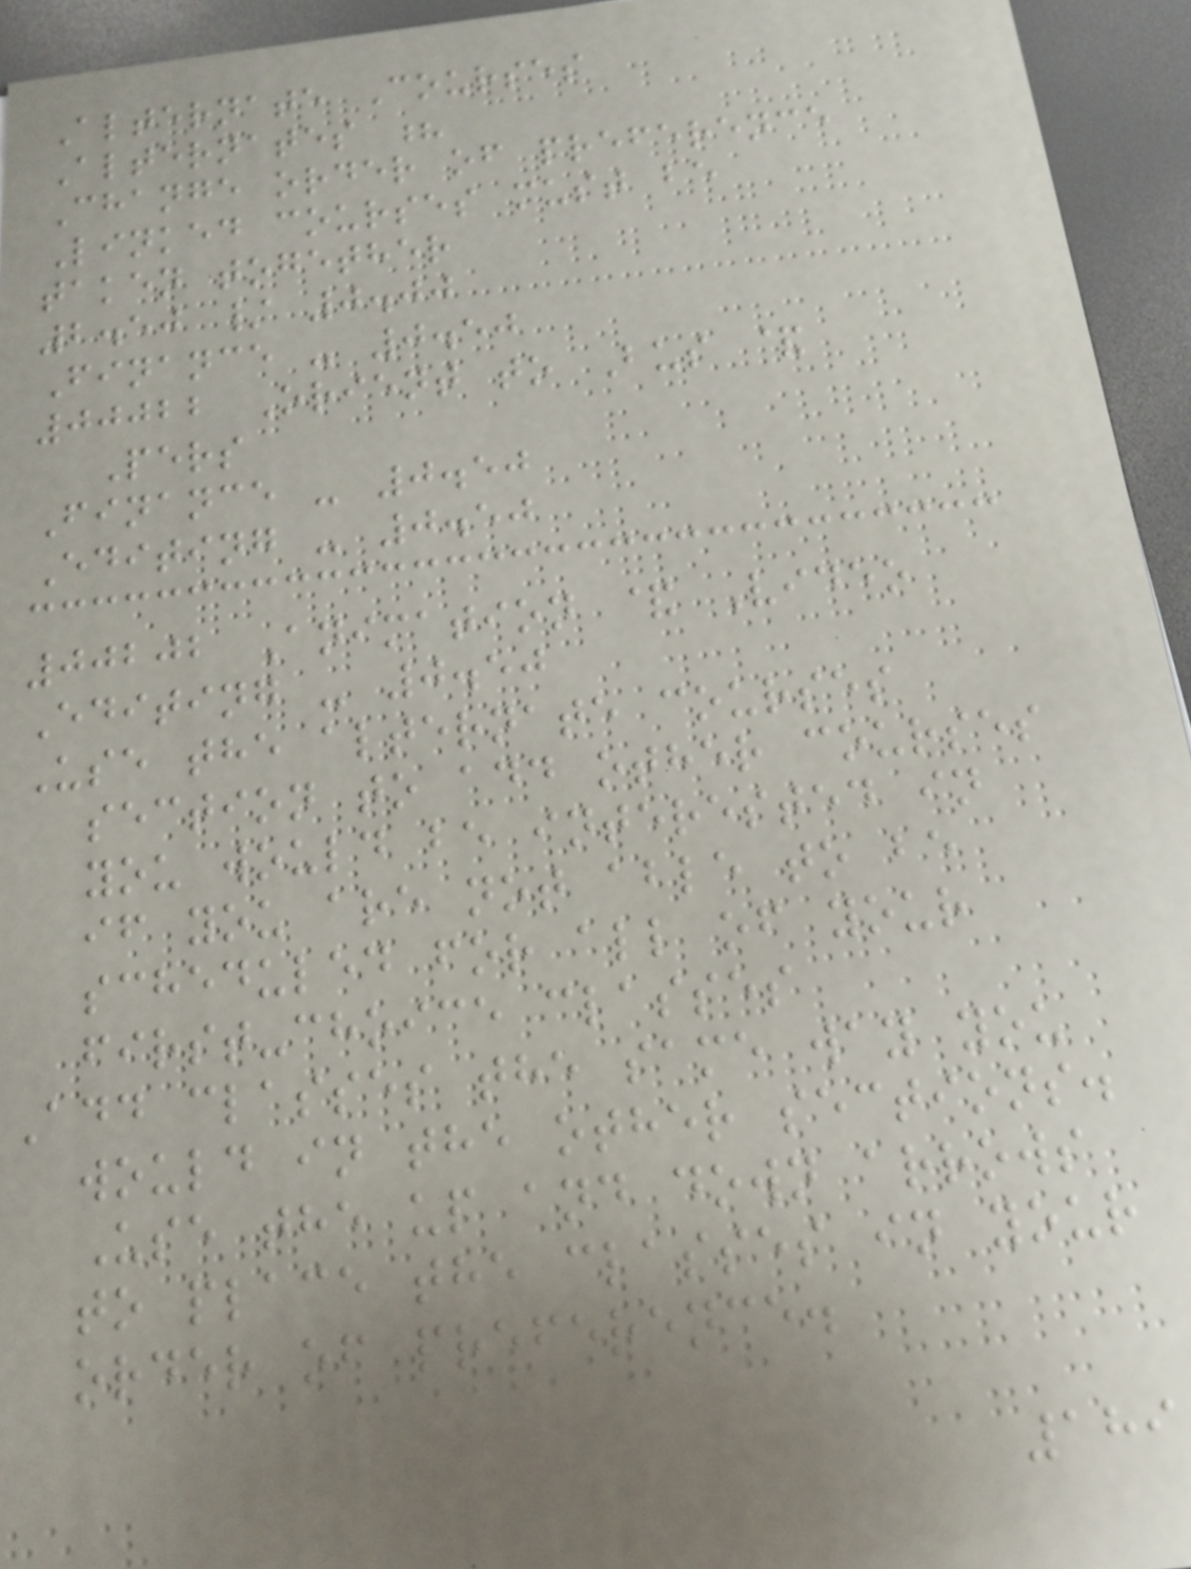Alternate Courses
Alternates ?
Change order of preference
Linked courses must be
taken together
2.50 / 0.00
Finance - 0.50
00022 Orient to Bus &
Pers
Finance - 0.50
Editing - 0.50
00202 Animation & Video
Editing - 0.50
Use the alternate courses
section to add other courses
you would be interested in
if you are not able to be
scheduled for all of your
first-choice classes
Add classes the same way you
would in the other sections.
Use the up and down arrows
to place the classes in your
order of preference.
189
